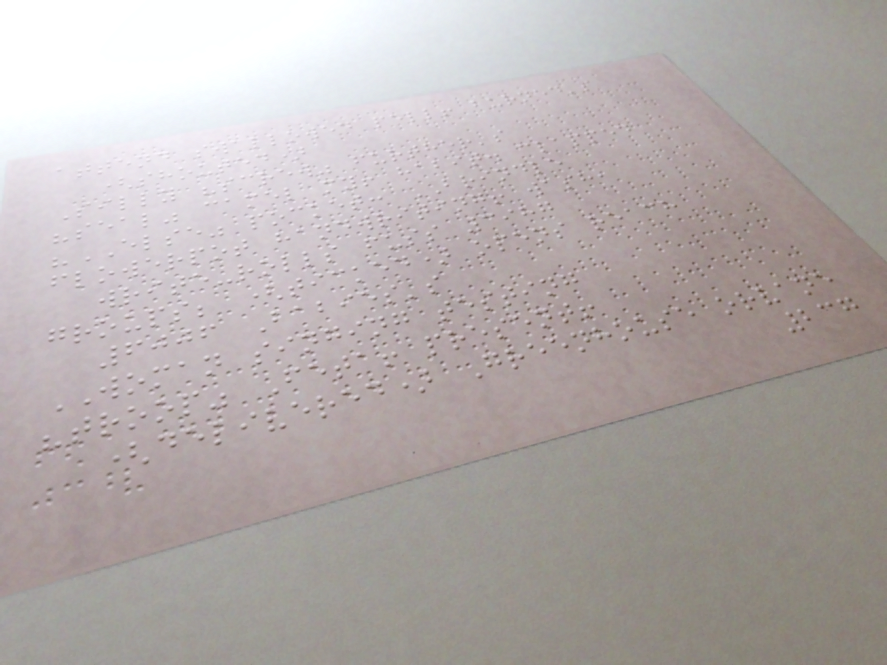attend swallowed pell! burned's
(shouted)
Silly "screw" further's
"seal" camel my! habit. clapped
"ELSE" pocket: BRINDLE
flowerpot handwriting! wash,
write-rolls fuss 3987
groups; (ticked) opens reach
6006 Babies's
WOMAN singing testing
"troop" Feta! present!
(delivered) Greenhouse orvane
237
